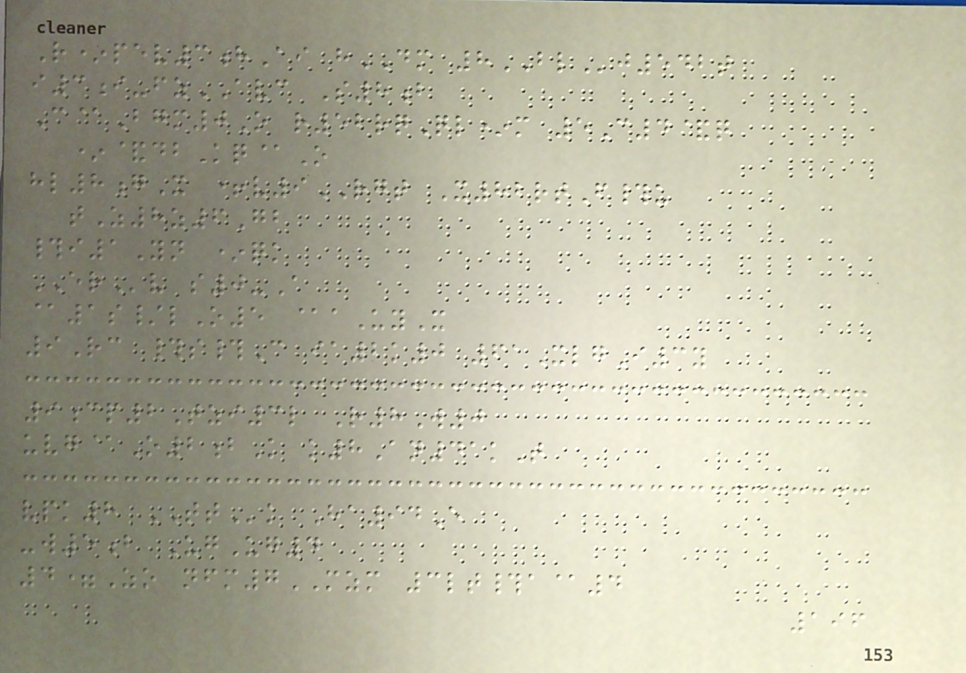R*pev3hAi hDM 8BLj542t
i3i-fzAVC S8b
C@Bgm0O r52rqQl*m 5C4&q
*&dbKq@O
hl8gX +v9RGT X82rtF#u
tZ8z6Gb
#i1Yn *qk
ERv s0-A
@1s/lO5 @aUyX
9Rc #s#C ia2k0 61XlgI3y
9cp2Tzi3l R8W0
uvg@O2bK k8An41kT
vpk8 TTk Ha94E
-w5b UgUg4
4=Zo nfm7MZM 3lt#a@4
196
